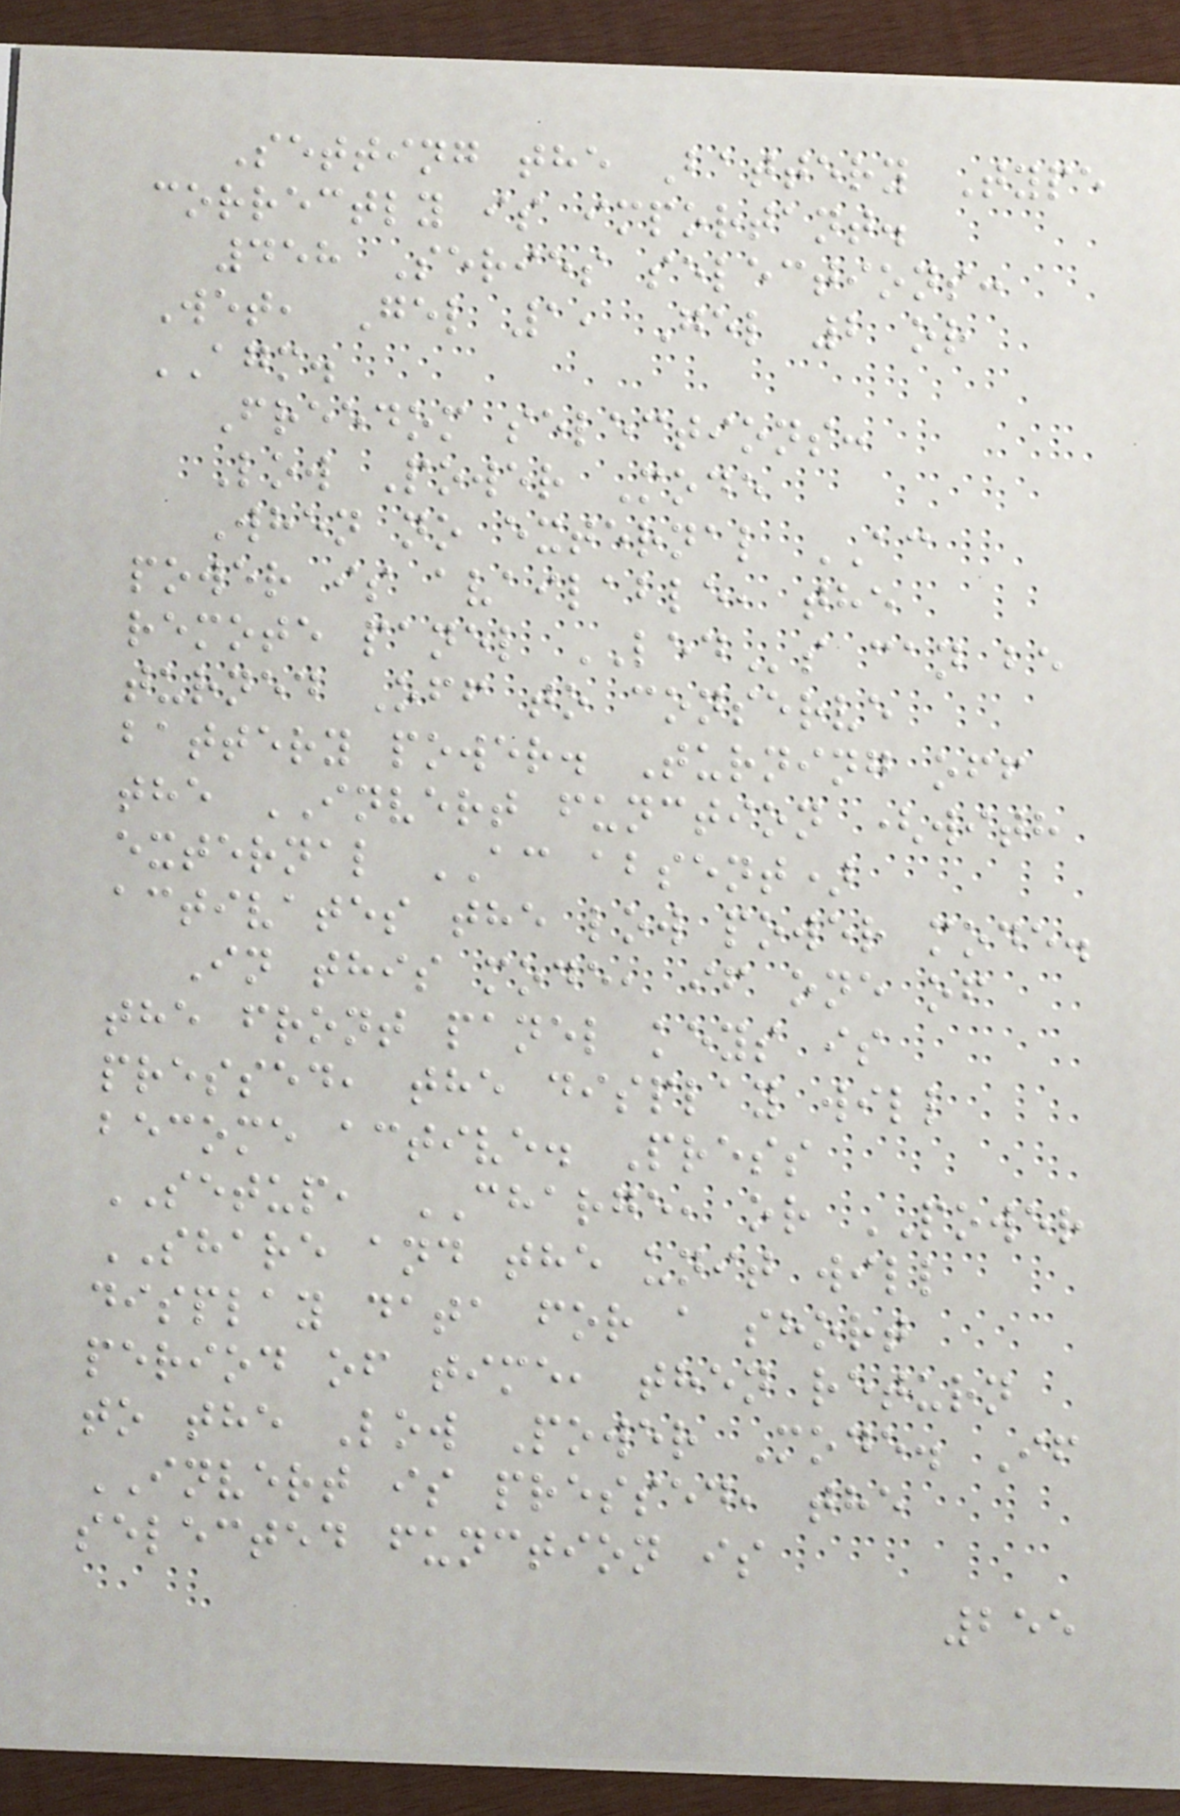Setting the Battery Type
correctly is important.
458 Series selections:
Wet, Gel 1, Gel 2 or
AGM.
Freedom selections:
Low Power Mode
When no external AC
power is available, the
remote panel LEDs can be
turned Off to conserve
battery power. Turning off
the INVERT function (with
external AC absent)
activates the low power mode.
In this mode, if one of
the front panel keys is
pressed, the display will
become active. Press
SETUP, CHARGE, or POWER
SHARE and the unit will
display data for a short
period of time, then return
to the Low Power Mode. If
INVERT is pressed, the
selected function is
255
